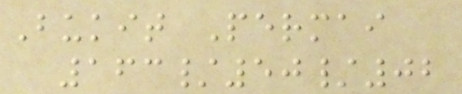Bukit Permai
163/50/02
